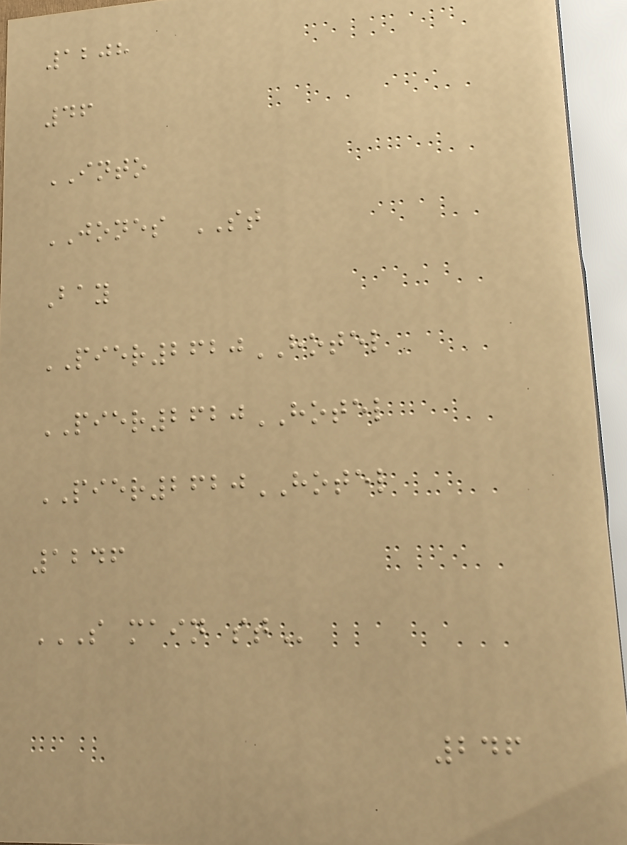1208
46
INTO
JONES ST
Bay
PIER2620HOTEL
PIER2620HOTEL
PIER2620HOTEL
1246
S MAIN ST
246
